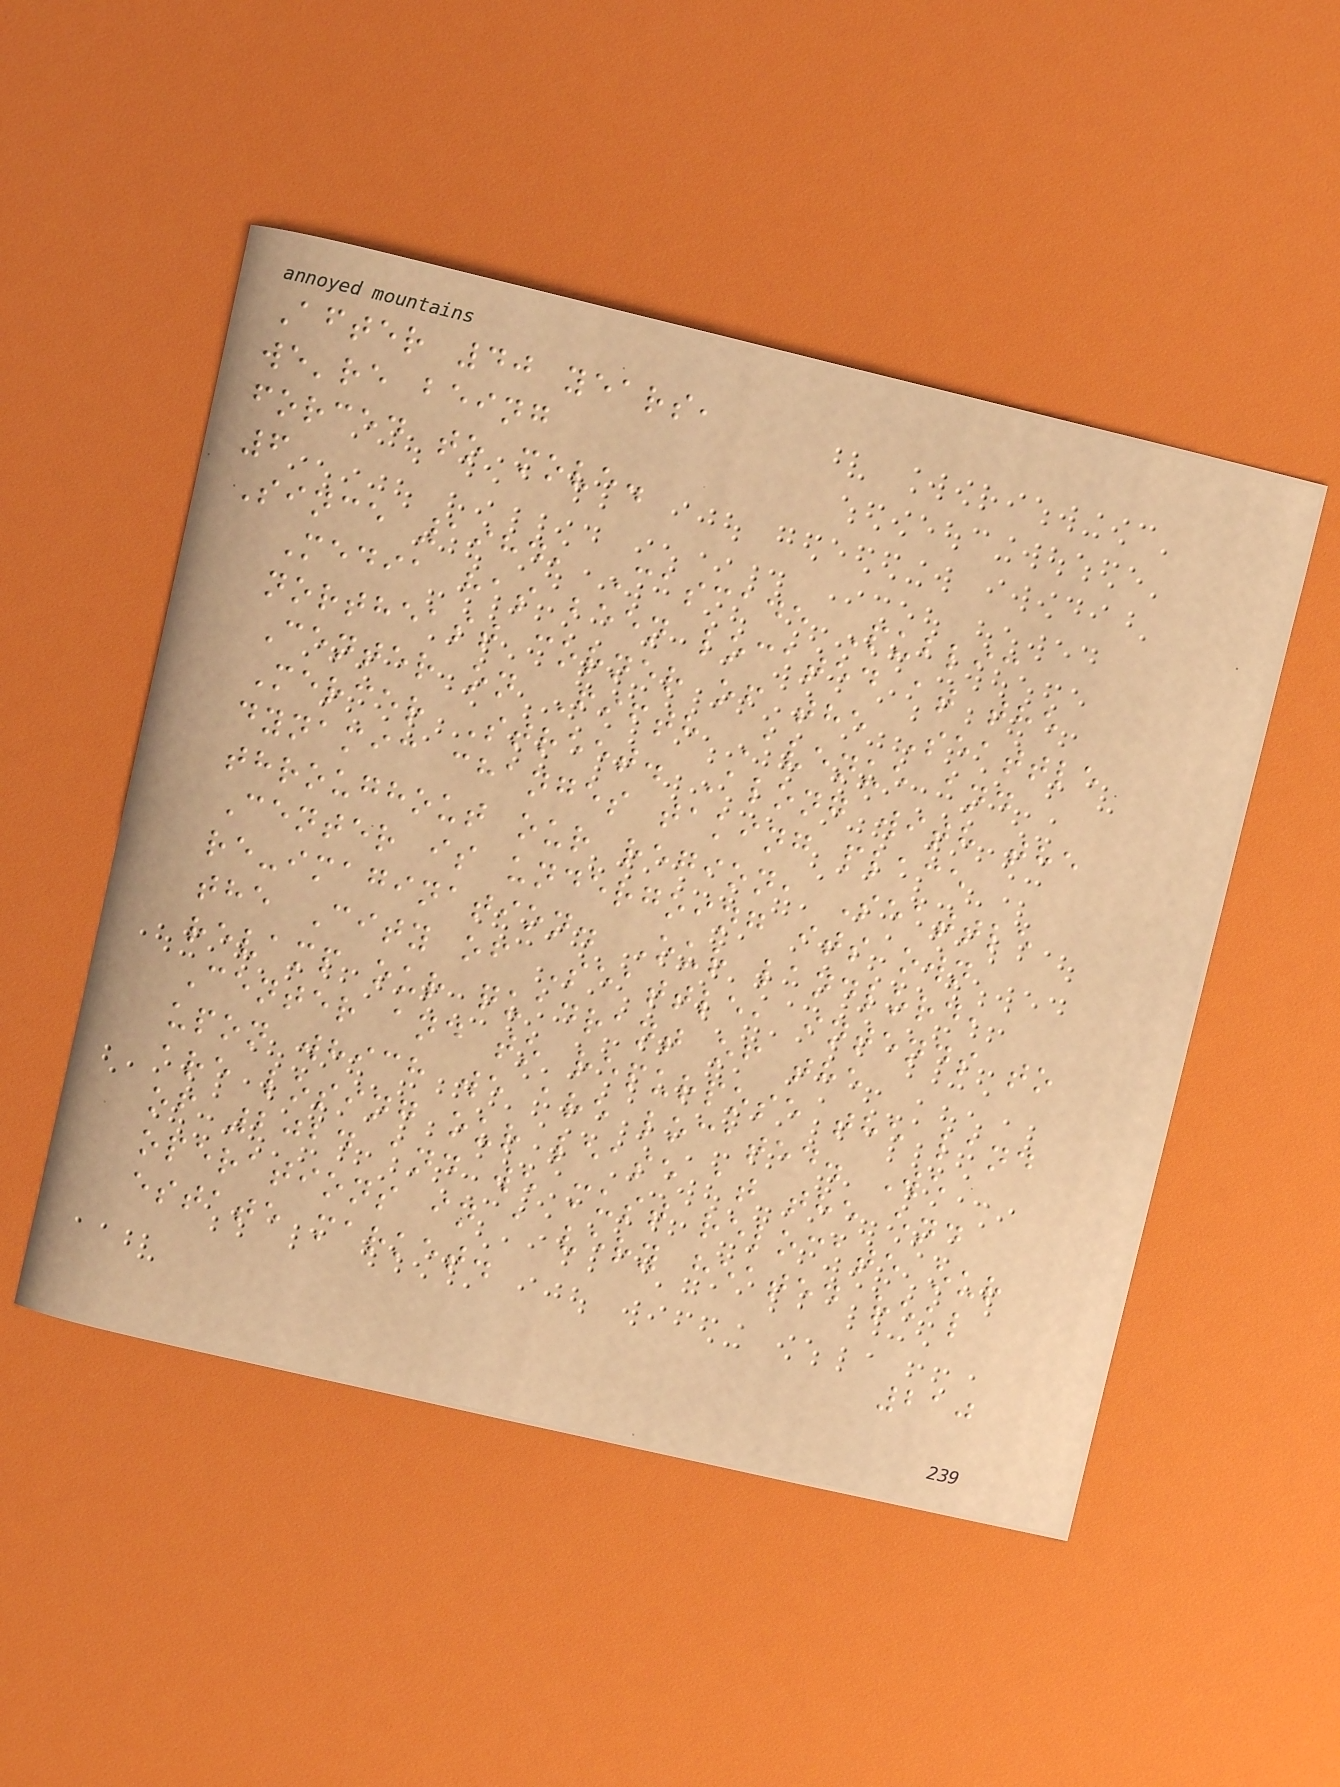After 40 years,
we're being
forced to move.
6
Since 1984, Cascade Public
Media has been located at the
northeast corner of the Seattle
Center on Fifth Avenue and
Mercer Street. Along with the
dynamic changes taking place
throughout our region, Seattle
Center is undergoing its own
re-imagination. Our landlord,
the City of Seattle, intends to
revamp our quadrant of the
Center and to repurpose the land
upon which we are located. We
are losing our lease at the end
of 2024 and we must relocate our
operations in a very heated real
estate market.
210
